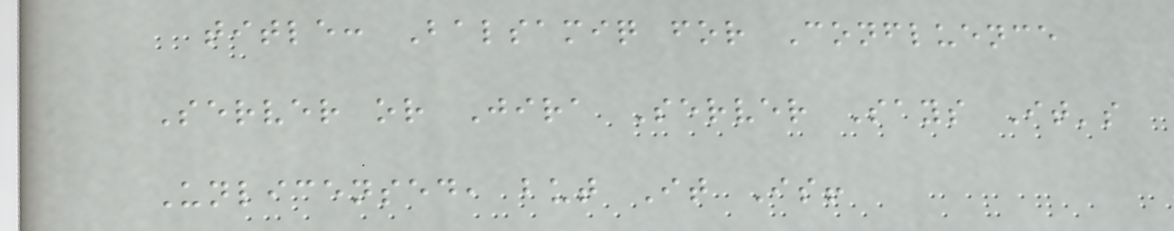title: Balsamiq for Confluence
Server or Jira Server Says It's
Unlicensed, but It Is!
